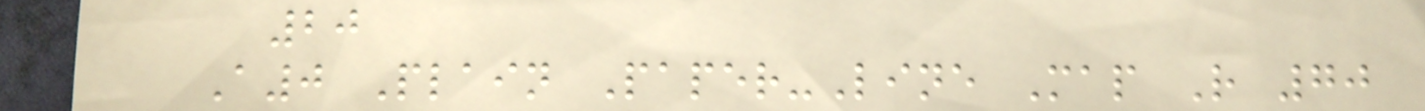20
A0 Plain Paper-Line Map R 70
